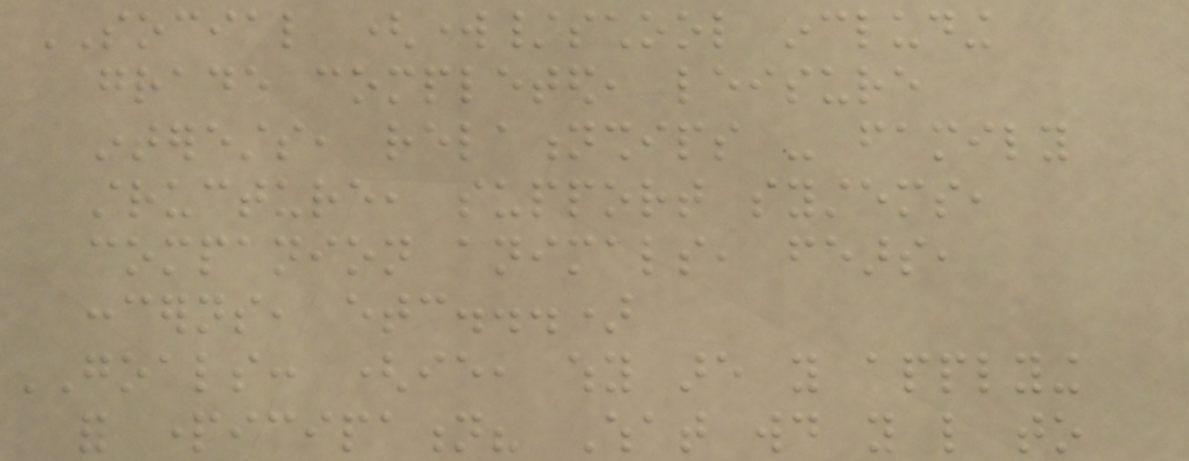SOCIAL (work/school including
grade completed, leisure
interests, relationships - family
structure, support systems,
companion animals, fears,
concerns, etc...)
GOALS: (ie, why are you applying
for participation? What would you like to
